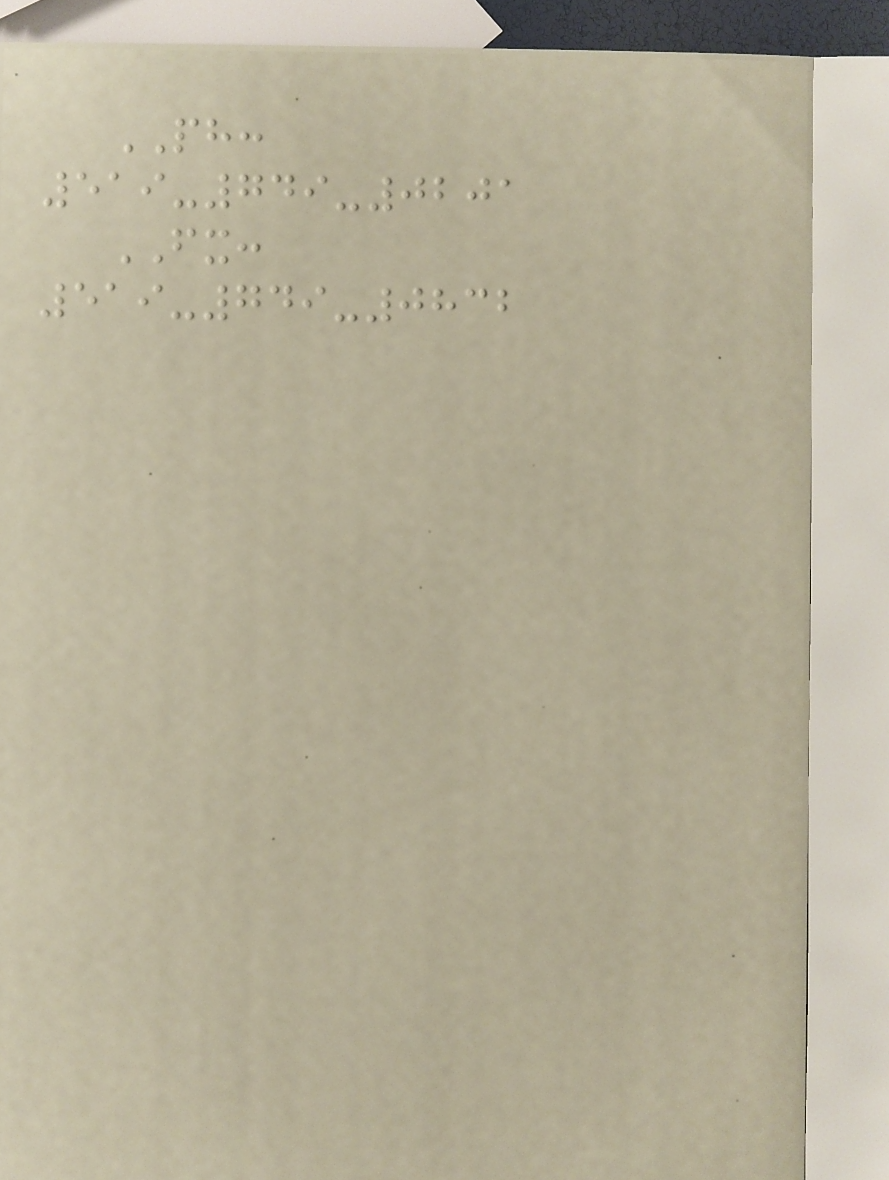PH:
519-749-0201
FX:
519-749-0832
